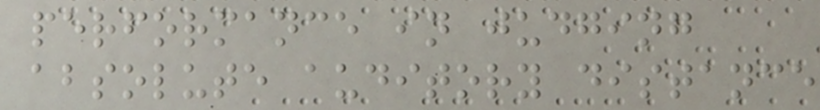performance in judging
absolute auditory distance
